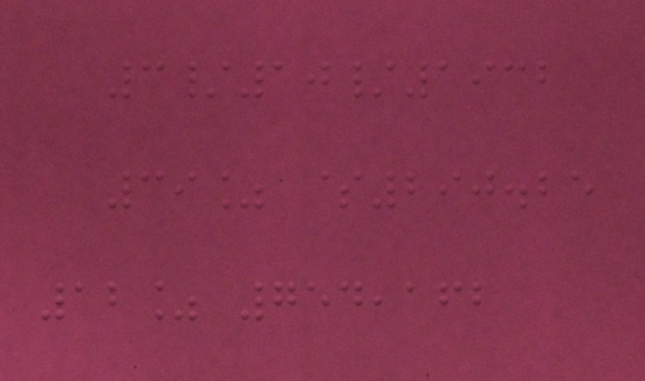3/10/1932
39% $290.25
12% 754,162
